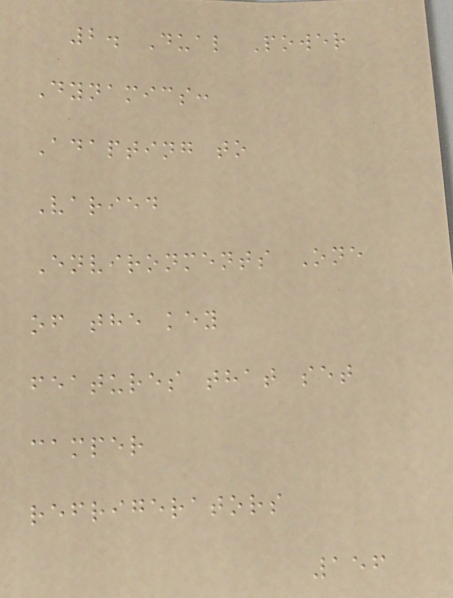2. Dual Power
Dynamics:
Adapting to
Varied
Environments One
of the key
features that set
camper
refrigerators
156
